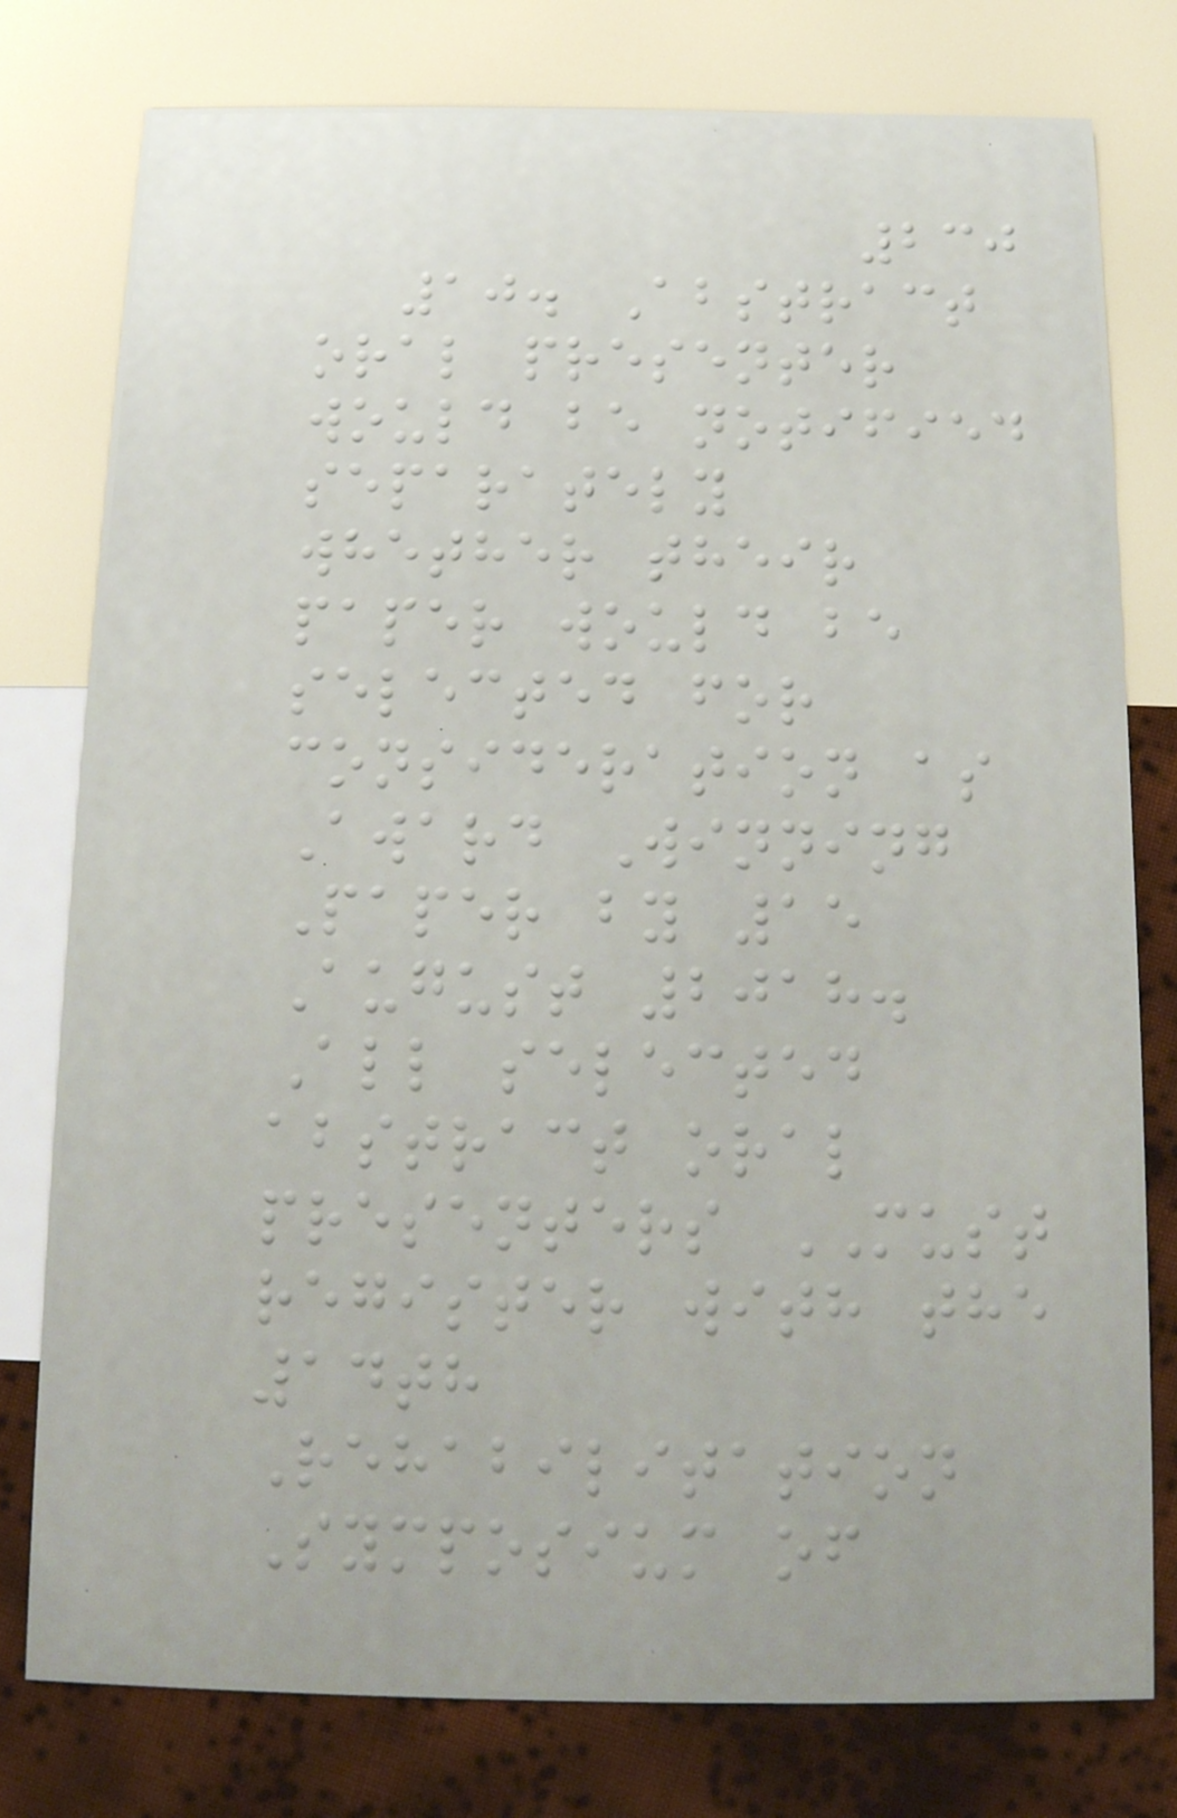230
10. Abstract
oral presenter
would be notified
separately
whether their
paper would be
selected for
consideration as
Award Winning
Paper by 15
August 2018.
All selected
abstract oral
presenters MUST
register with the
14th
Rehabilitation
Symposium of
